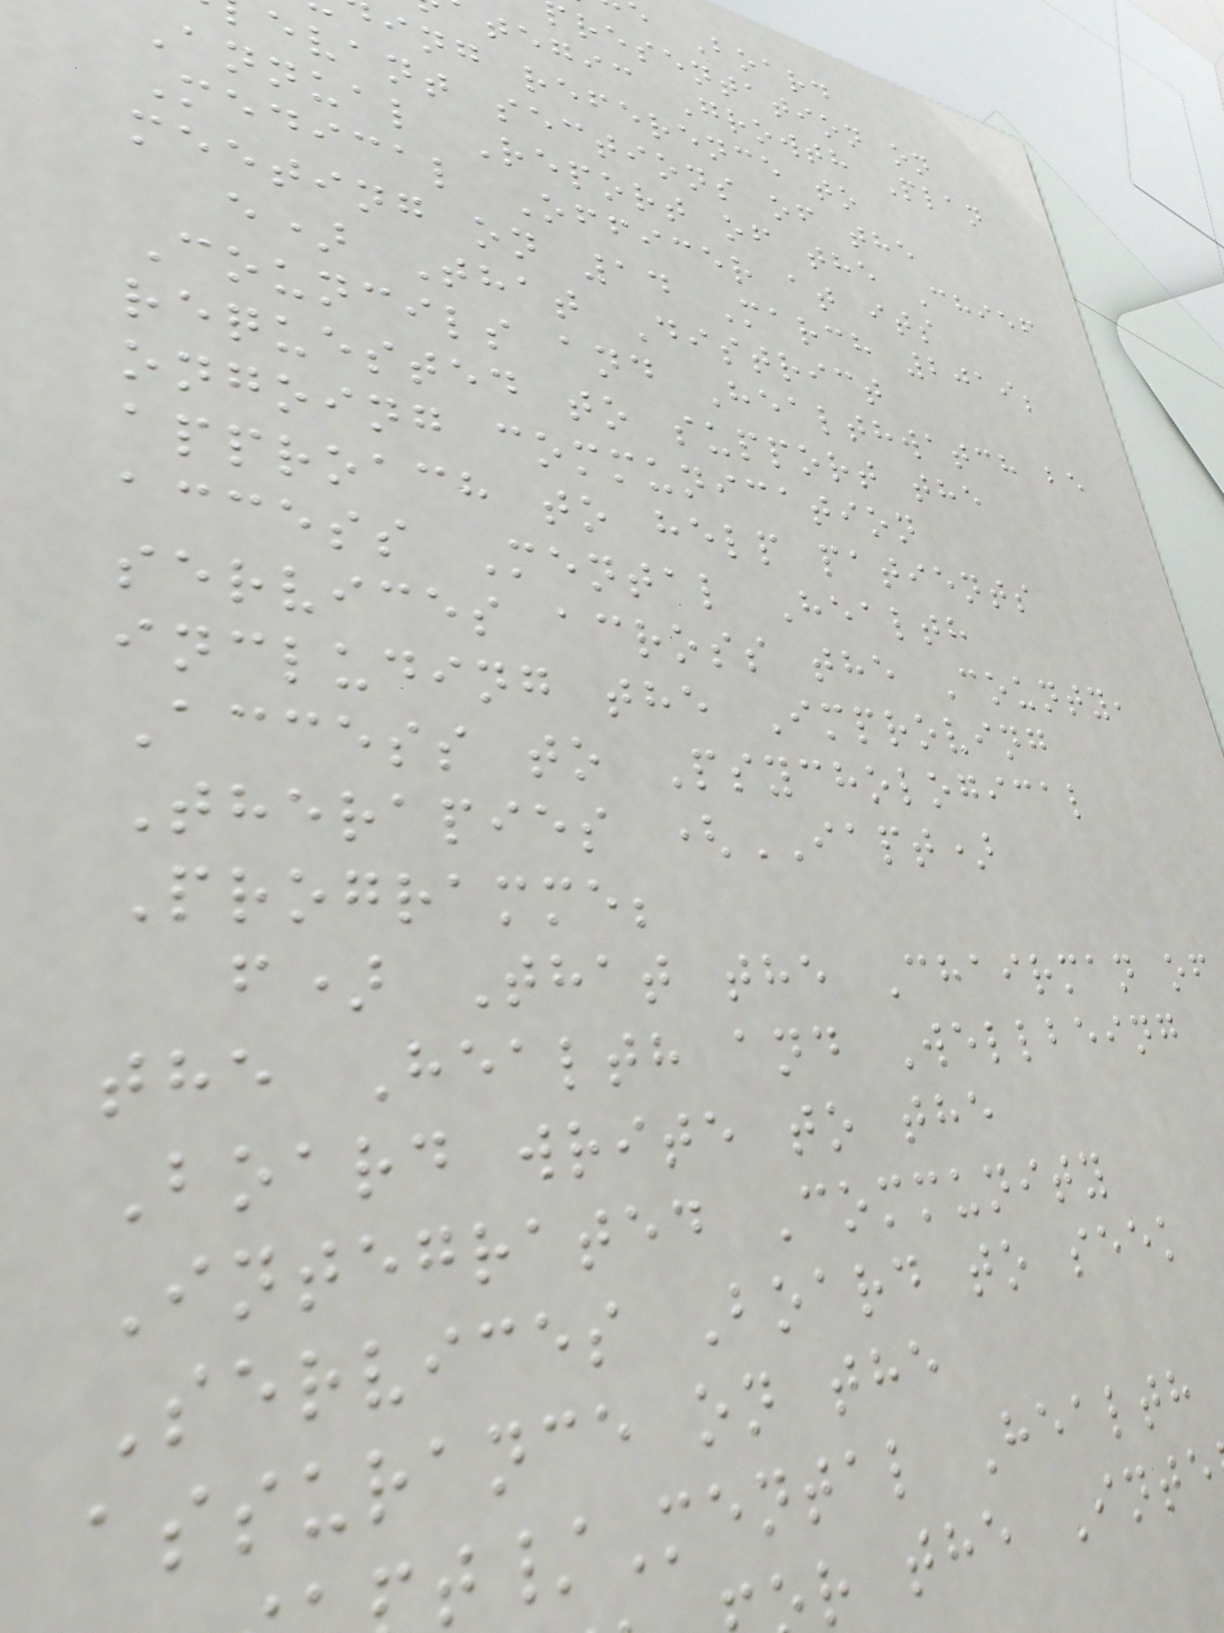e Board
resentation on
tegic Growth Plan
ing reference to
evant sections of the
Annual Report of the Chief
Medical Officer at its
meeting on 14 March 2019;
e) That District
Councils and Healthwatch be
requested to support the
ongoing communication
approach to help patients
access Mental Health
services across the County,
including the Improving
Access to Psychological
Therapies (IAPT)
Programme;
f) That the Chairman of
the Health and Wellbeing
Board write to the
Integrated Community
Services Board to seek
assurance on the
/Mental Health
r the Inte
